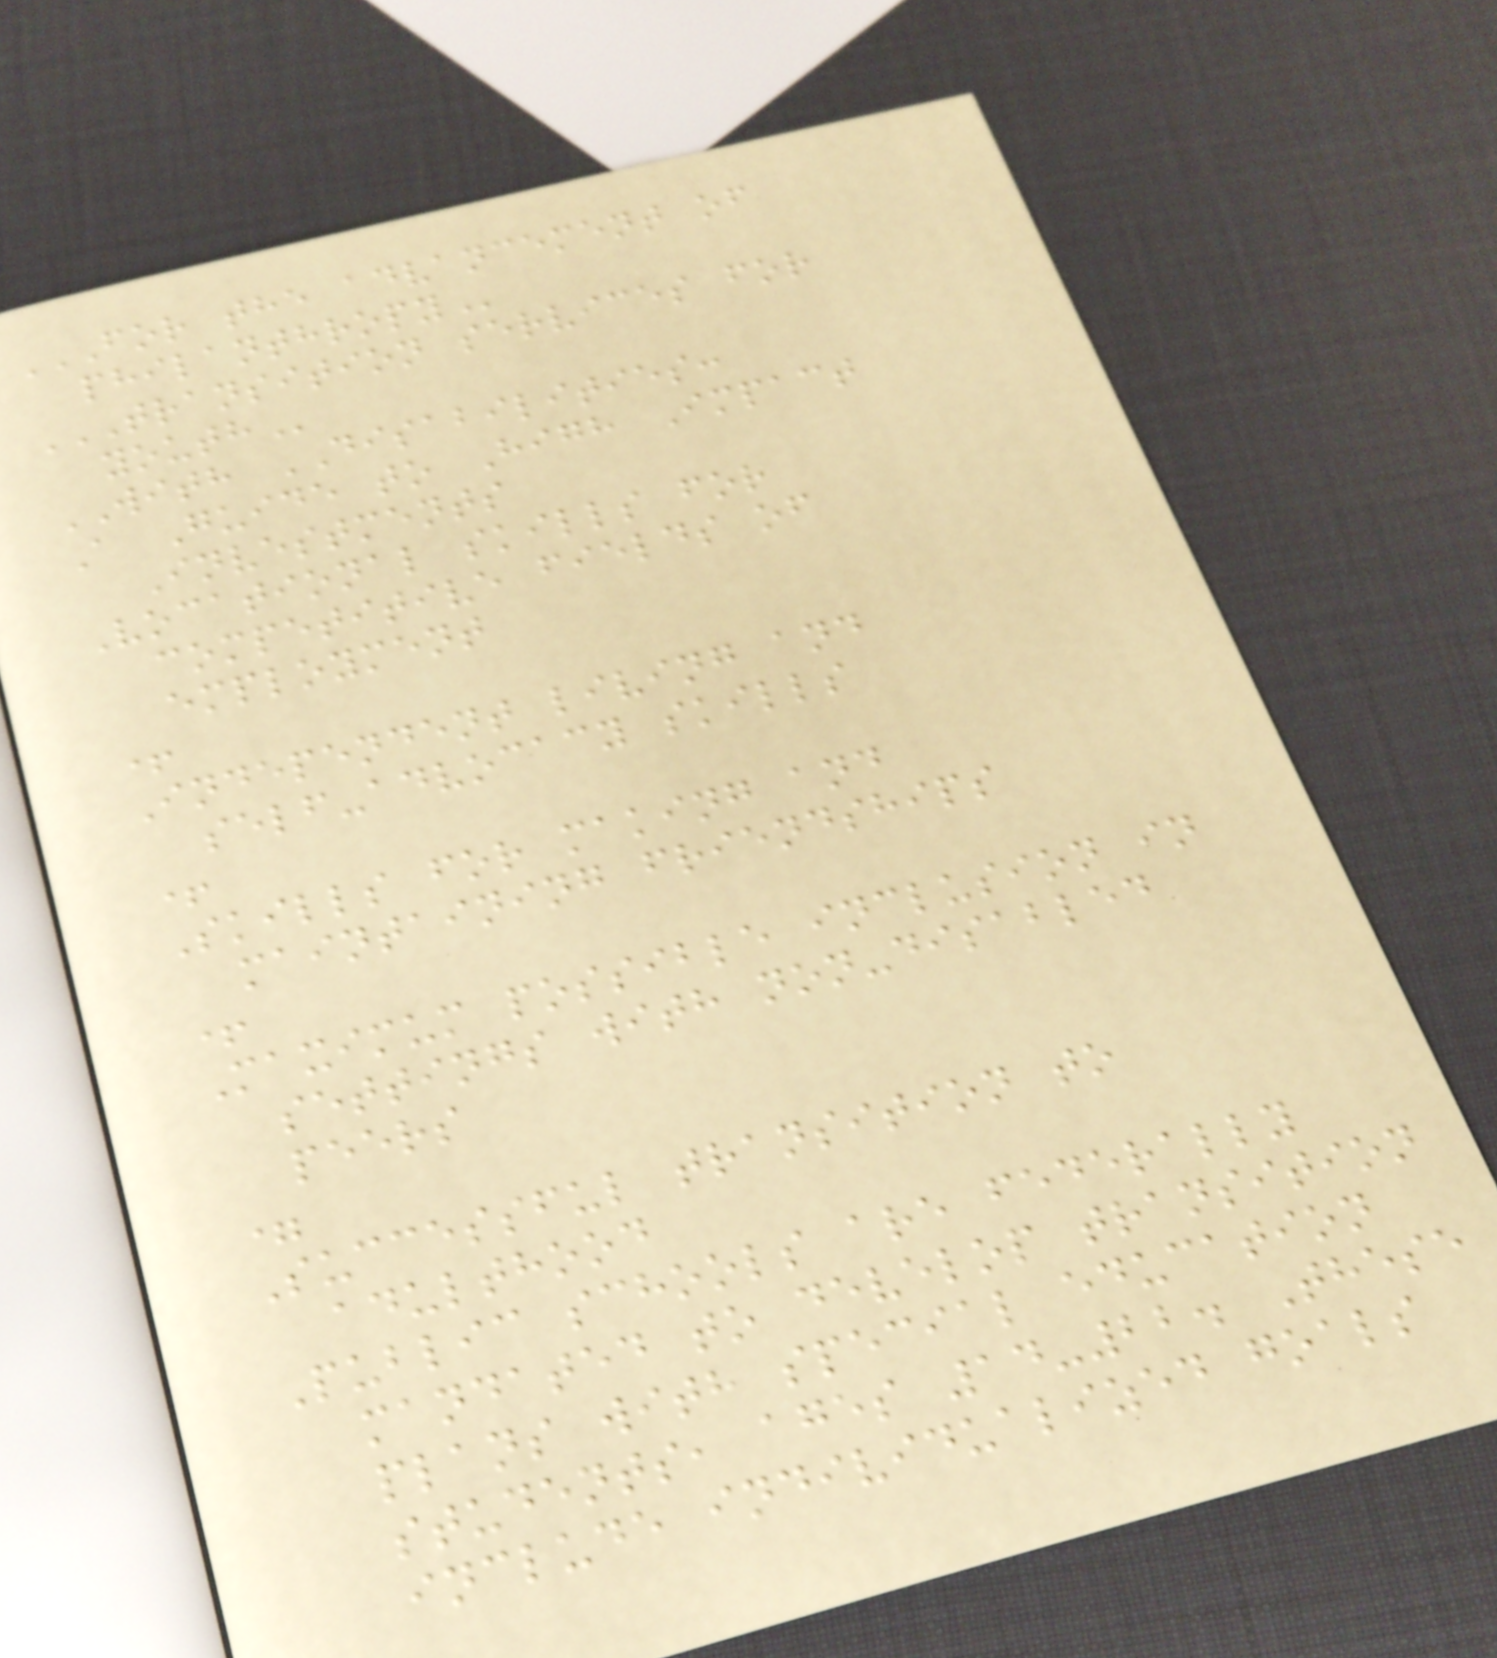FOR THE ADVANCEMENT OF
PHILANTHROPY
TRANSITION SERVICES FOR
YOUTH
WITH DISABILITIES:
A Guide to High Impact
Investments
Vocational skills for
competitive fields of
employment
+
Independent living and
self-advocacy skills
+
Skills for making and
maintaining friendships
+
Maximum possible inclusion in
settings with non-disabled
peers
=
Successful transition to
adulthood
Public schools are federally
mandated to develop transition
plans with special education
students, ages 14-22. These
include individualized goals
